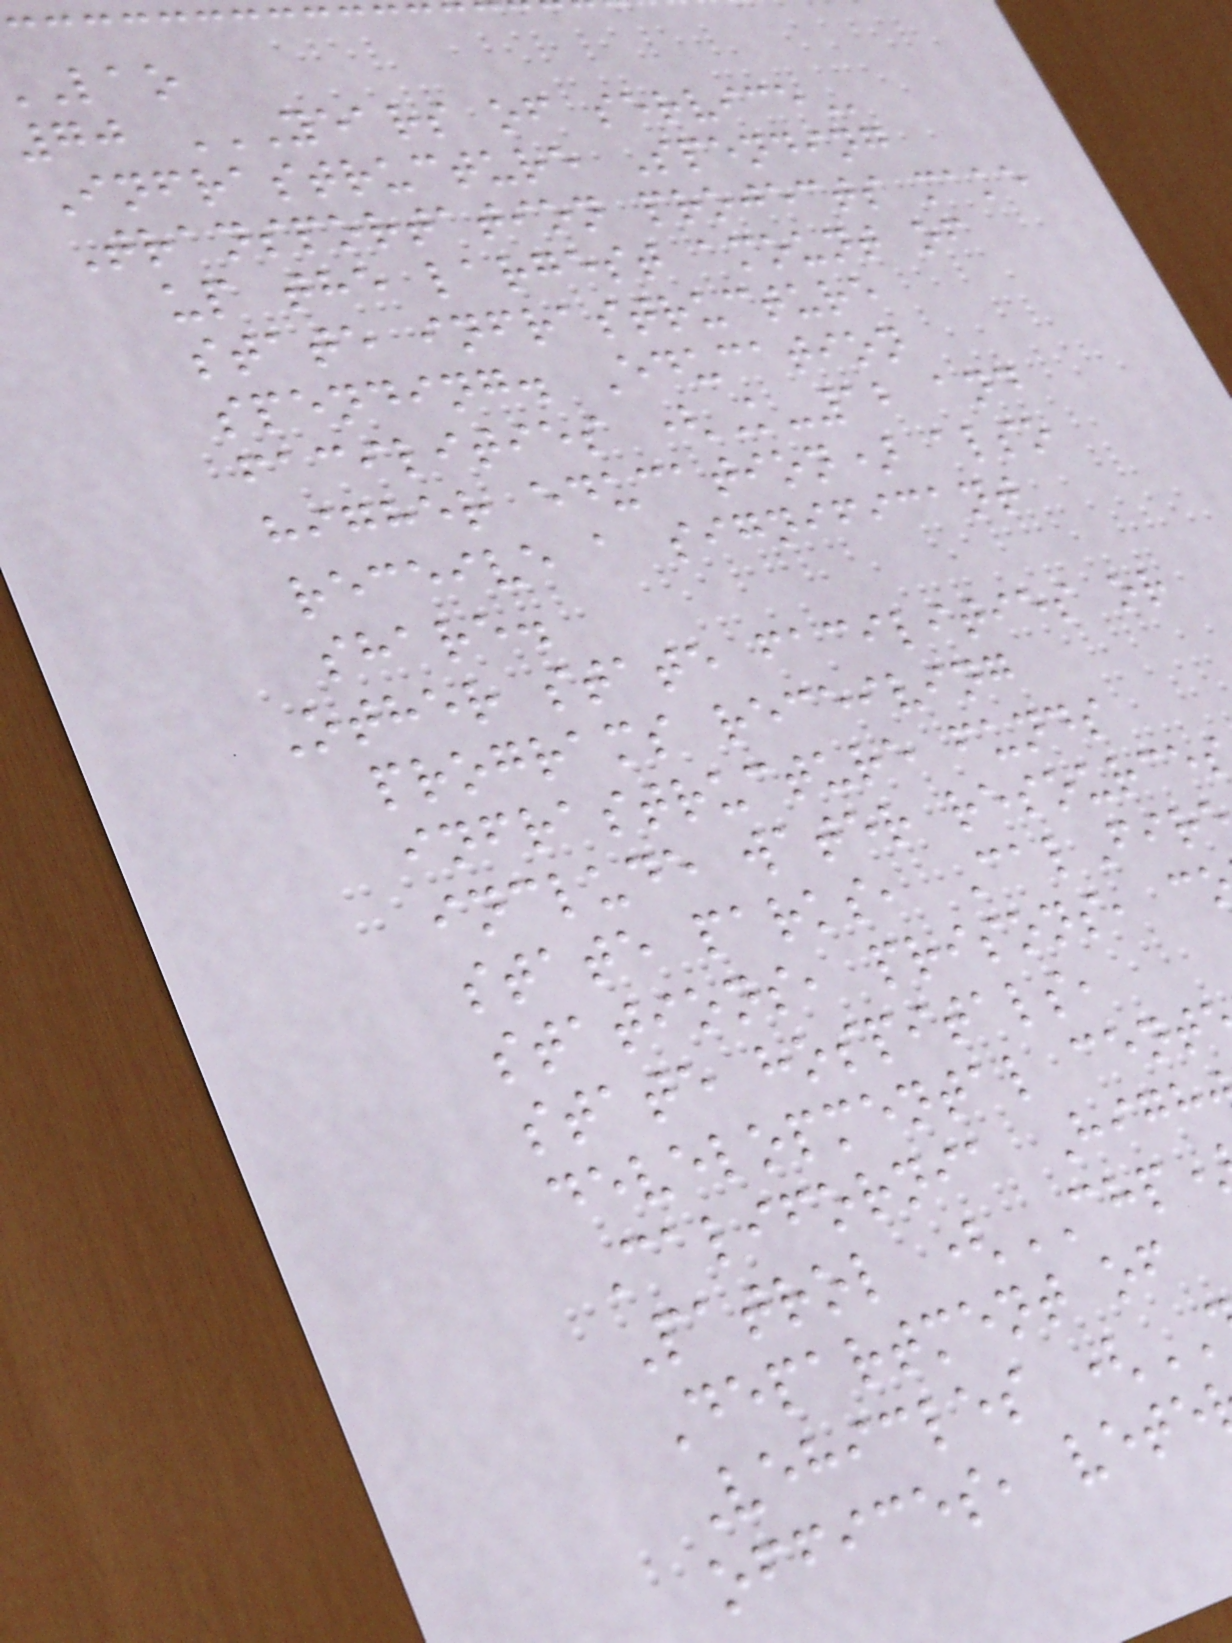70 YEARS OF SERVICE
Infrastructure Spending
Transportation projects make
up the largest amount of
state infrastructure
spending. Education
facilities (K-12 and
higher education) also
receive a significant
share.
Other state facilities or
programs receiving
infrastructure funds
include water resource
state parks, CalFir
stations, prisons, c
state hospitals,
developmental cent
California High
Patrol (CHP
Department of
Vehicles (
offices, vete
